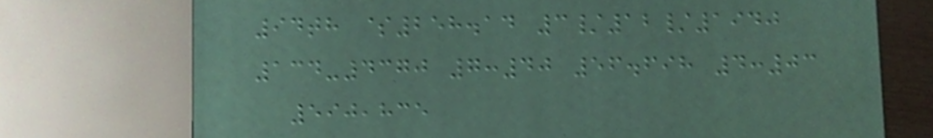94th $258.14 3/12/1940
134-4370 7:40 56.698 4:03
590,835
